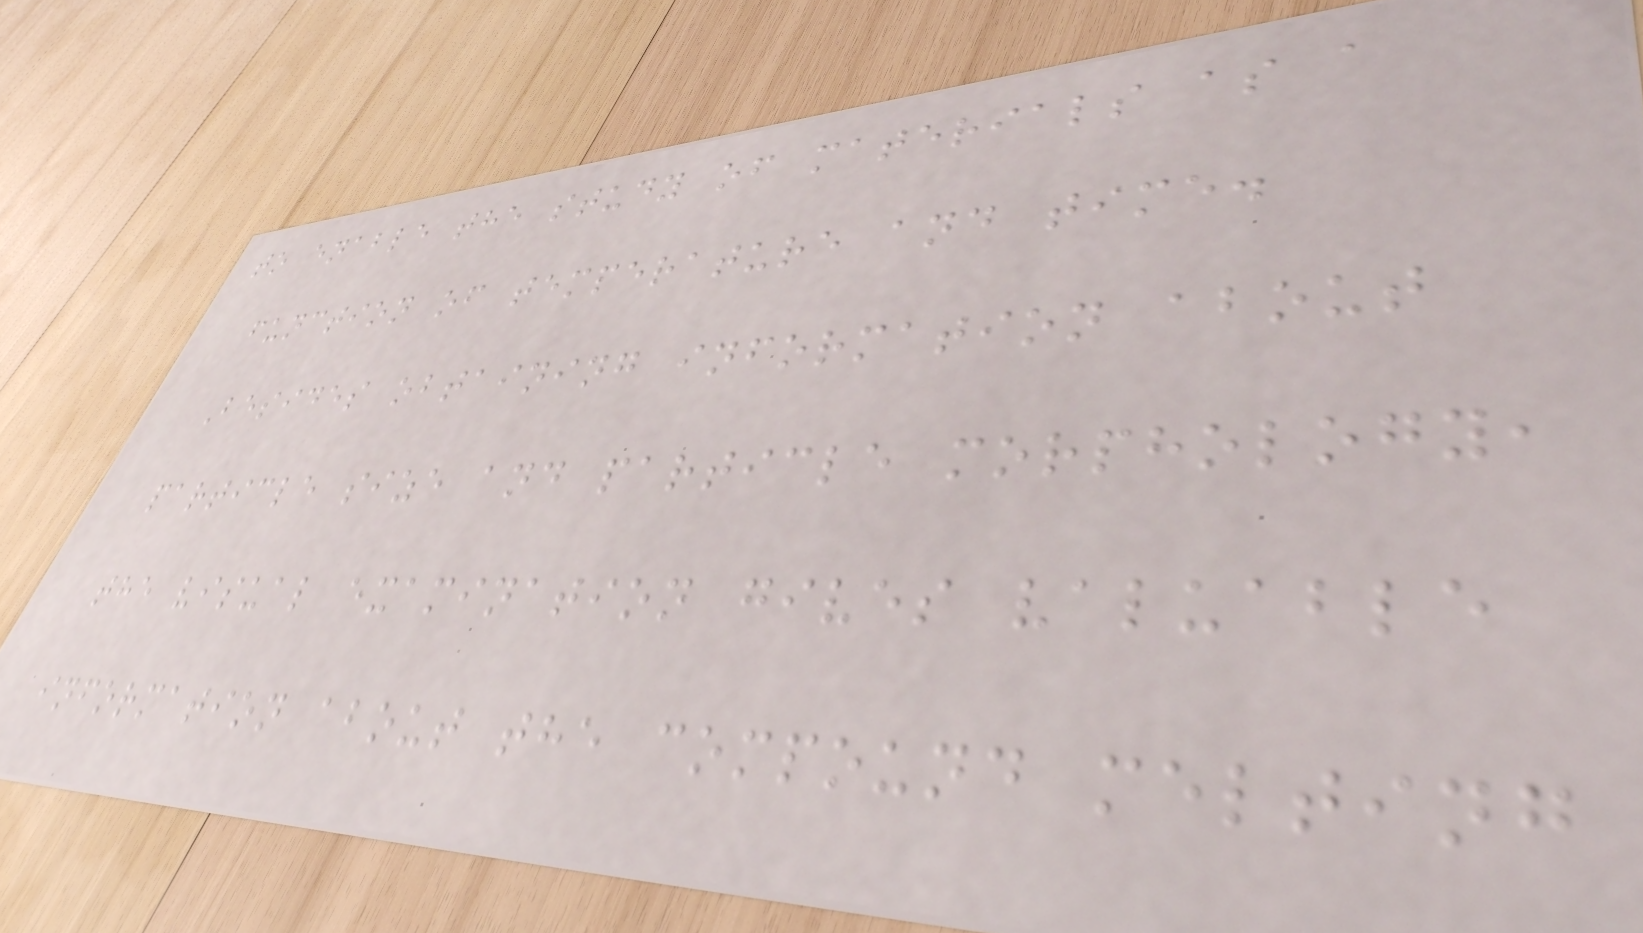to enable the study of materials as a
function of temperature and time.
Besides obtaining information about
particle size and particle morphology,
the visual examination gives valuable
information about the compound melting
